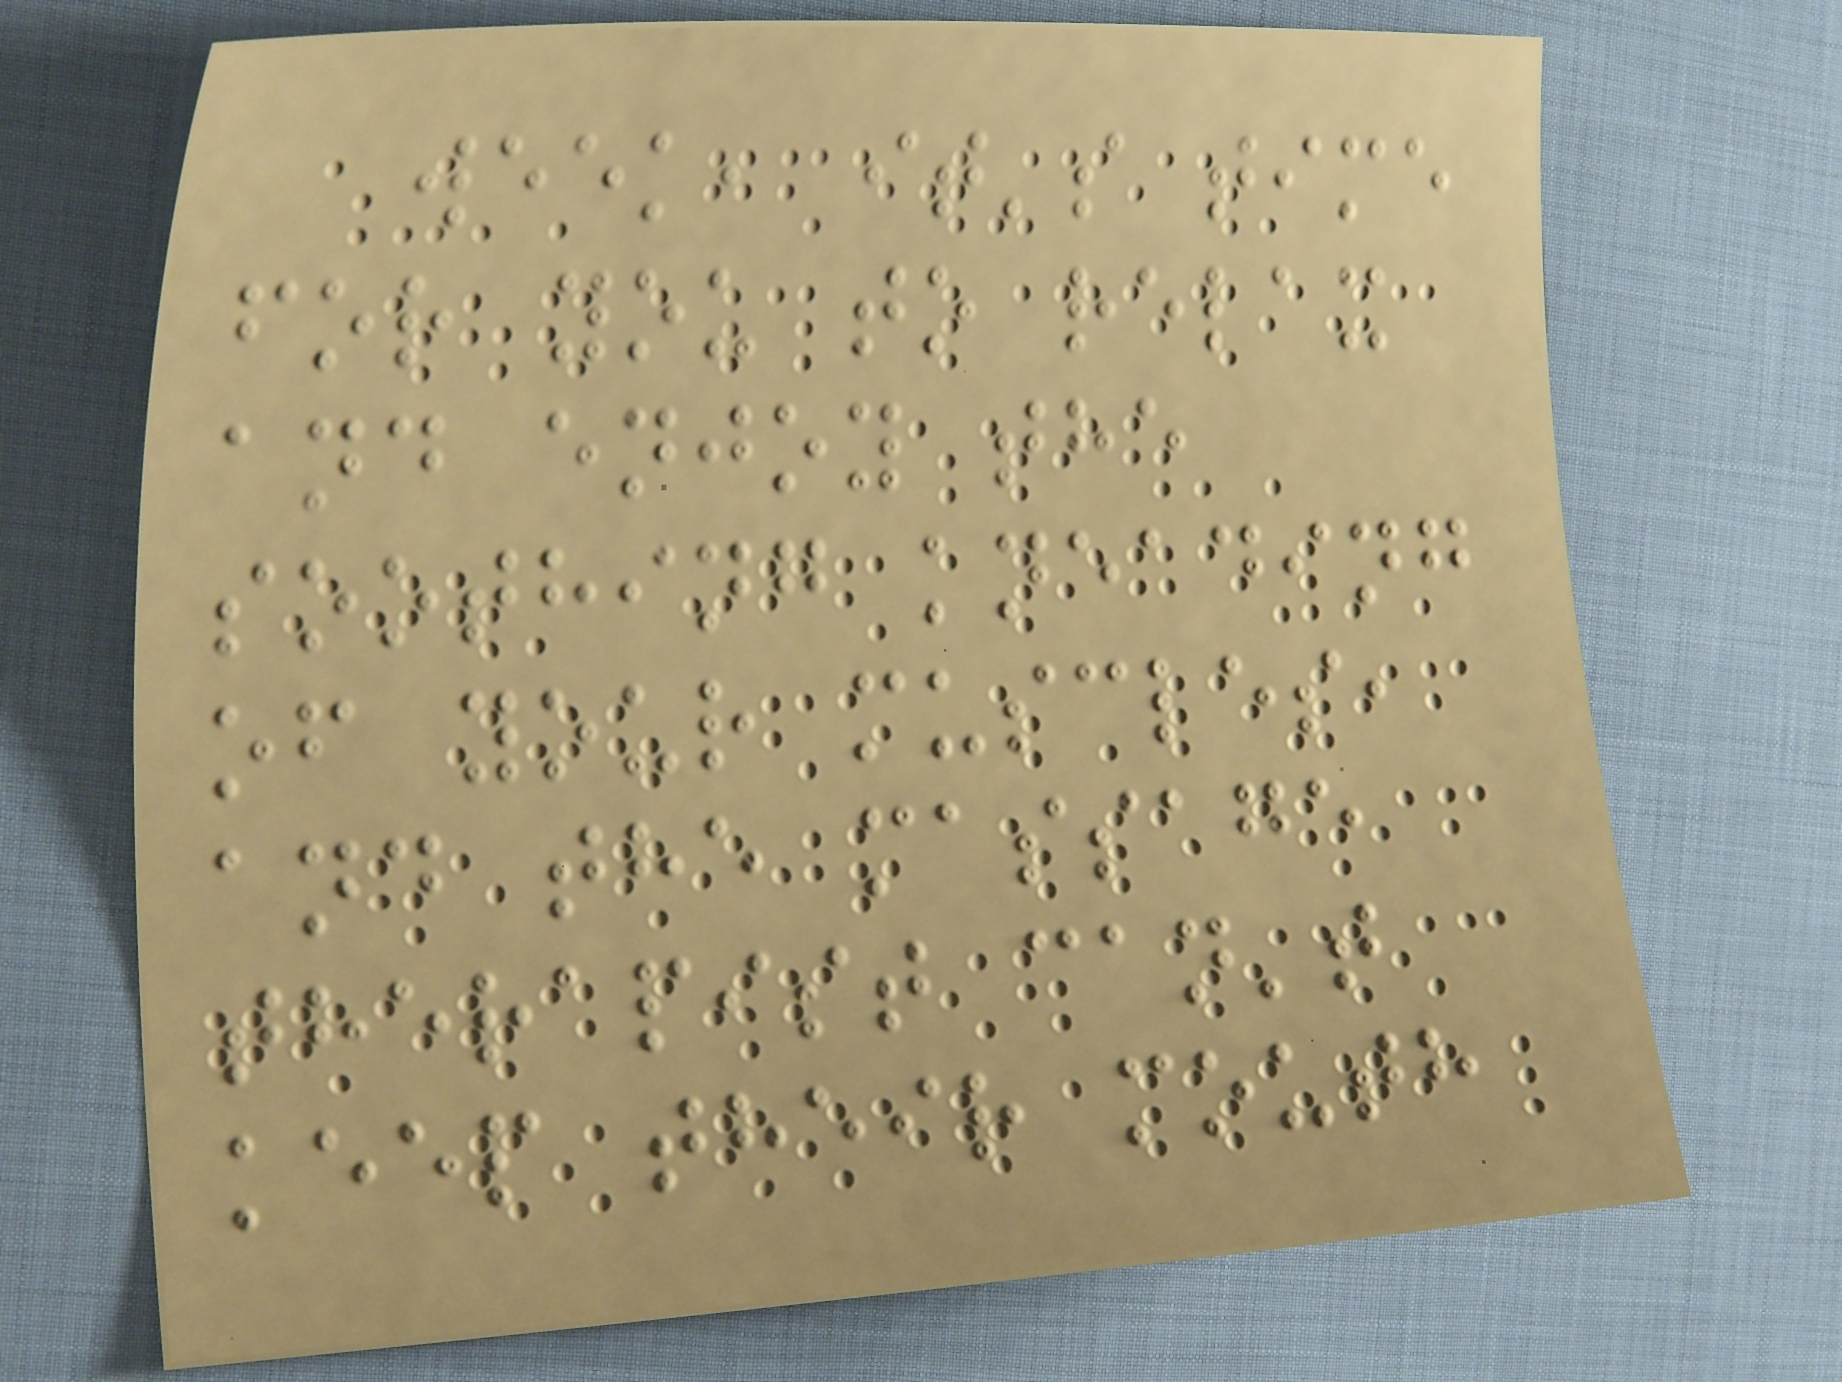week, it's time
for you to relax
and enjoy the
soothing kneading
of your muscles,
and the massage
therapist can't
keep their mouth
